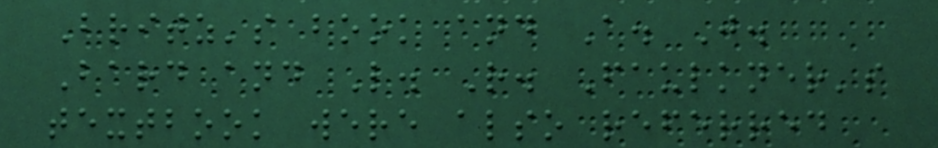Britz's book and A. J.
Bard and L. R. Faulkner's
textbook were also referred
